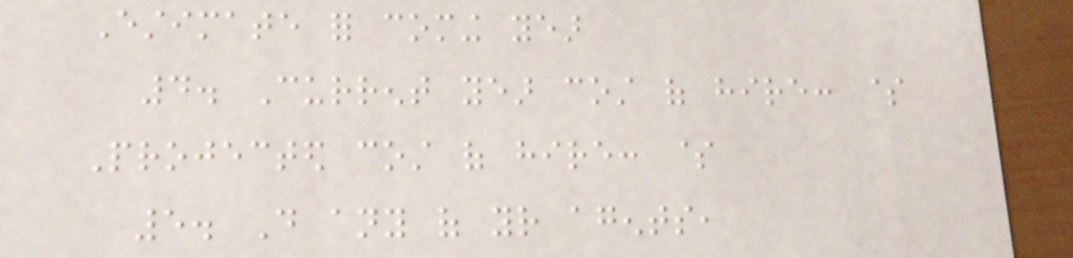Estimate for coming year
4. Current year cost of hire: $
Projected cost of hire: $
5. Do any of your agents,
